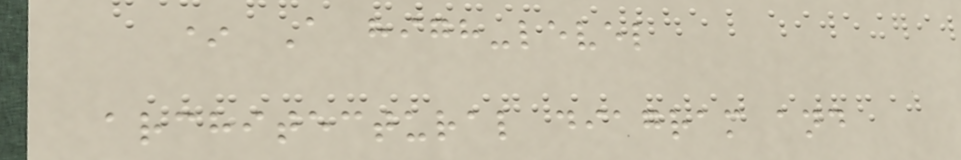* A high-level
architectural diagram and
